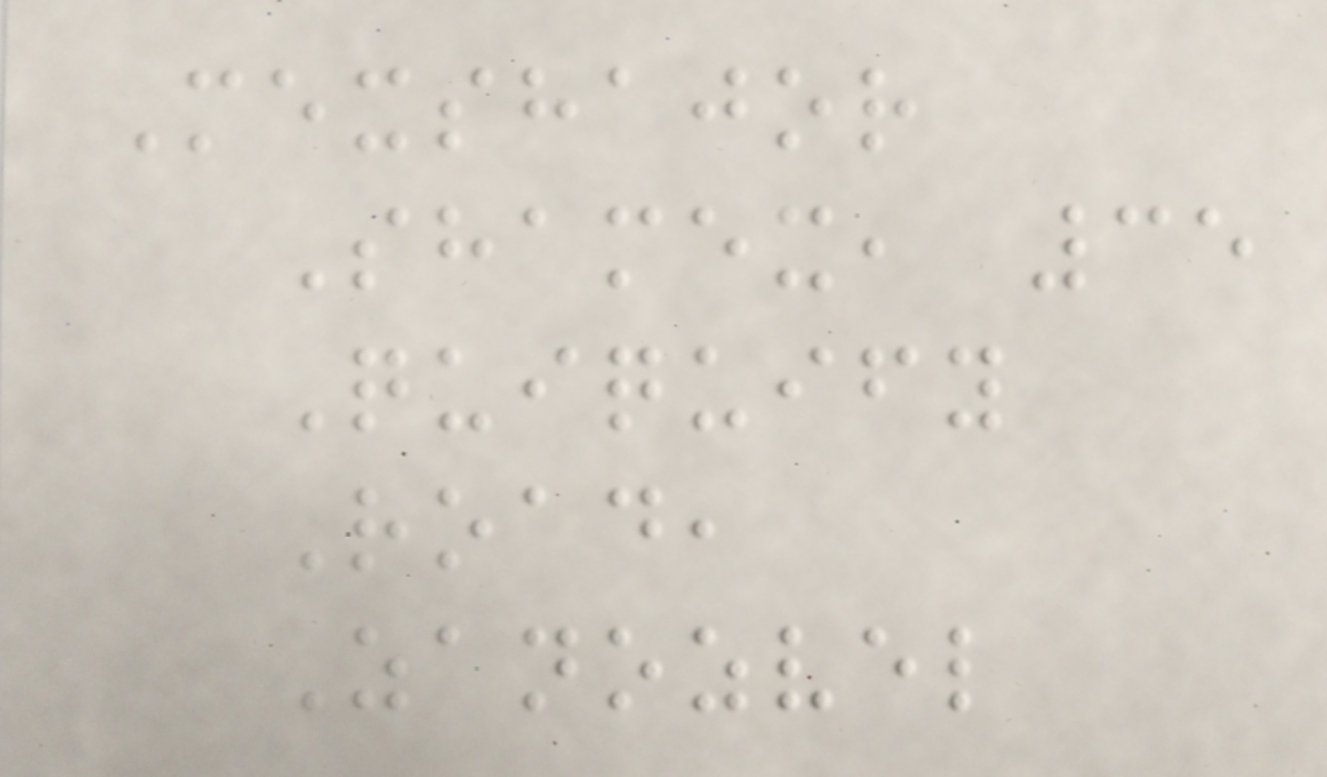Mexshajor
Shamex, 35
Quiquify
Road,
Zanozvel
